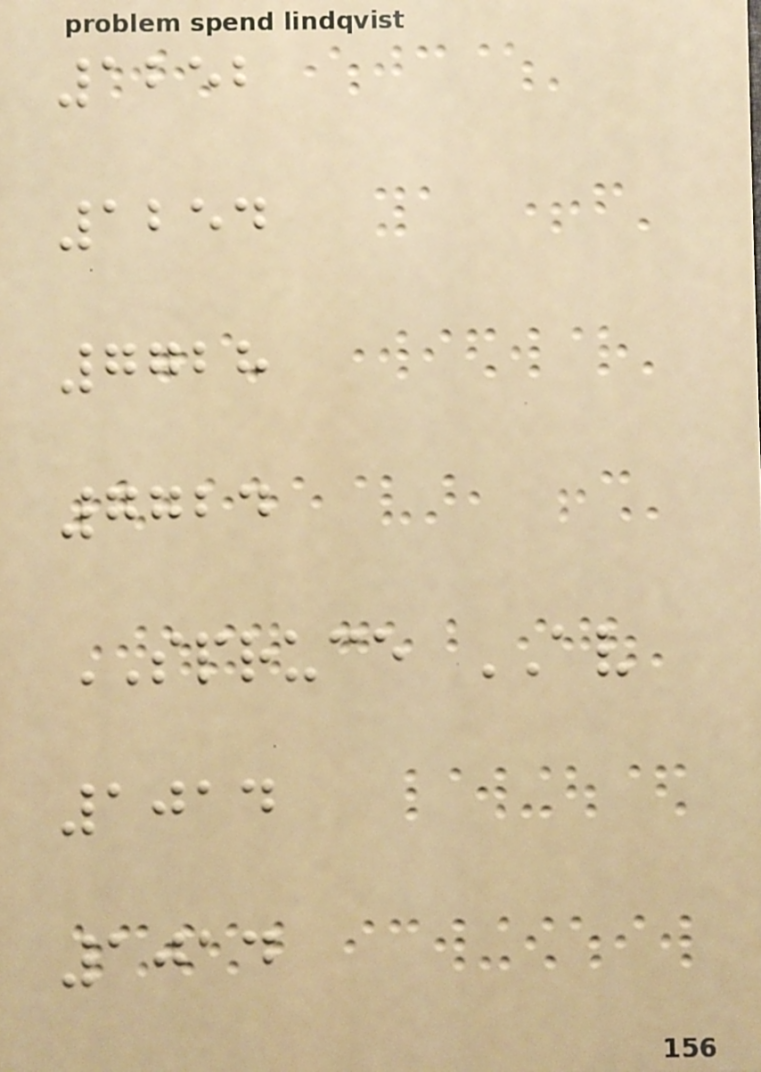1252
1254
7728
7724
SPRUCE AV
1014
1014
